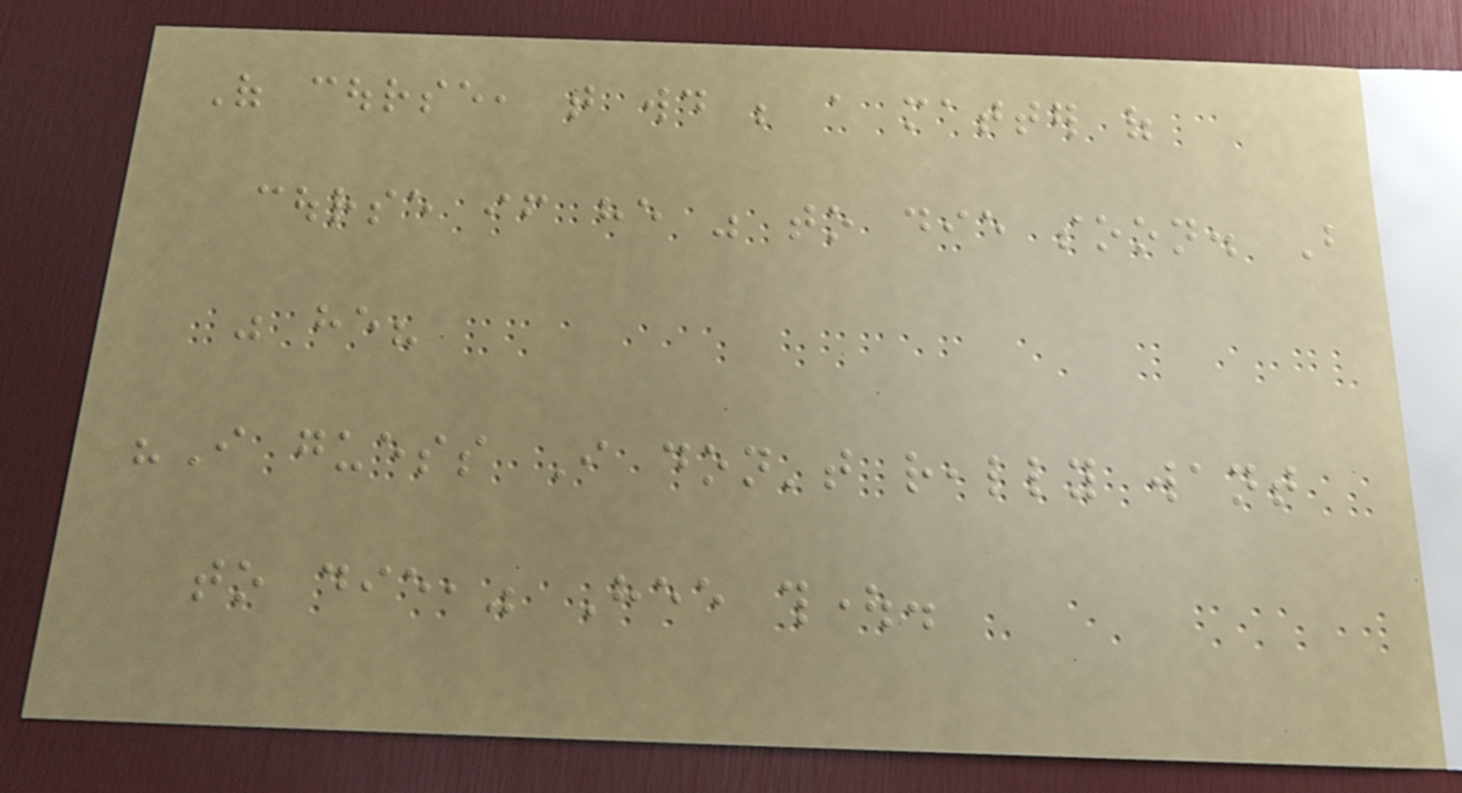Of course, that would be a matter of
course if he was to die soon. But
was he?
"I guess I don't really want
to die," Hee thought.
